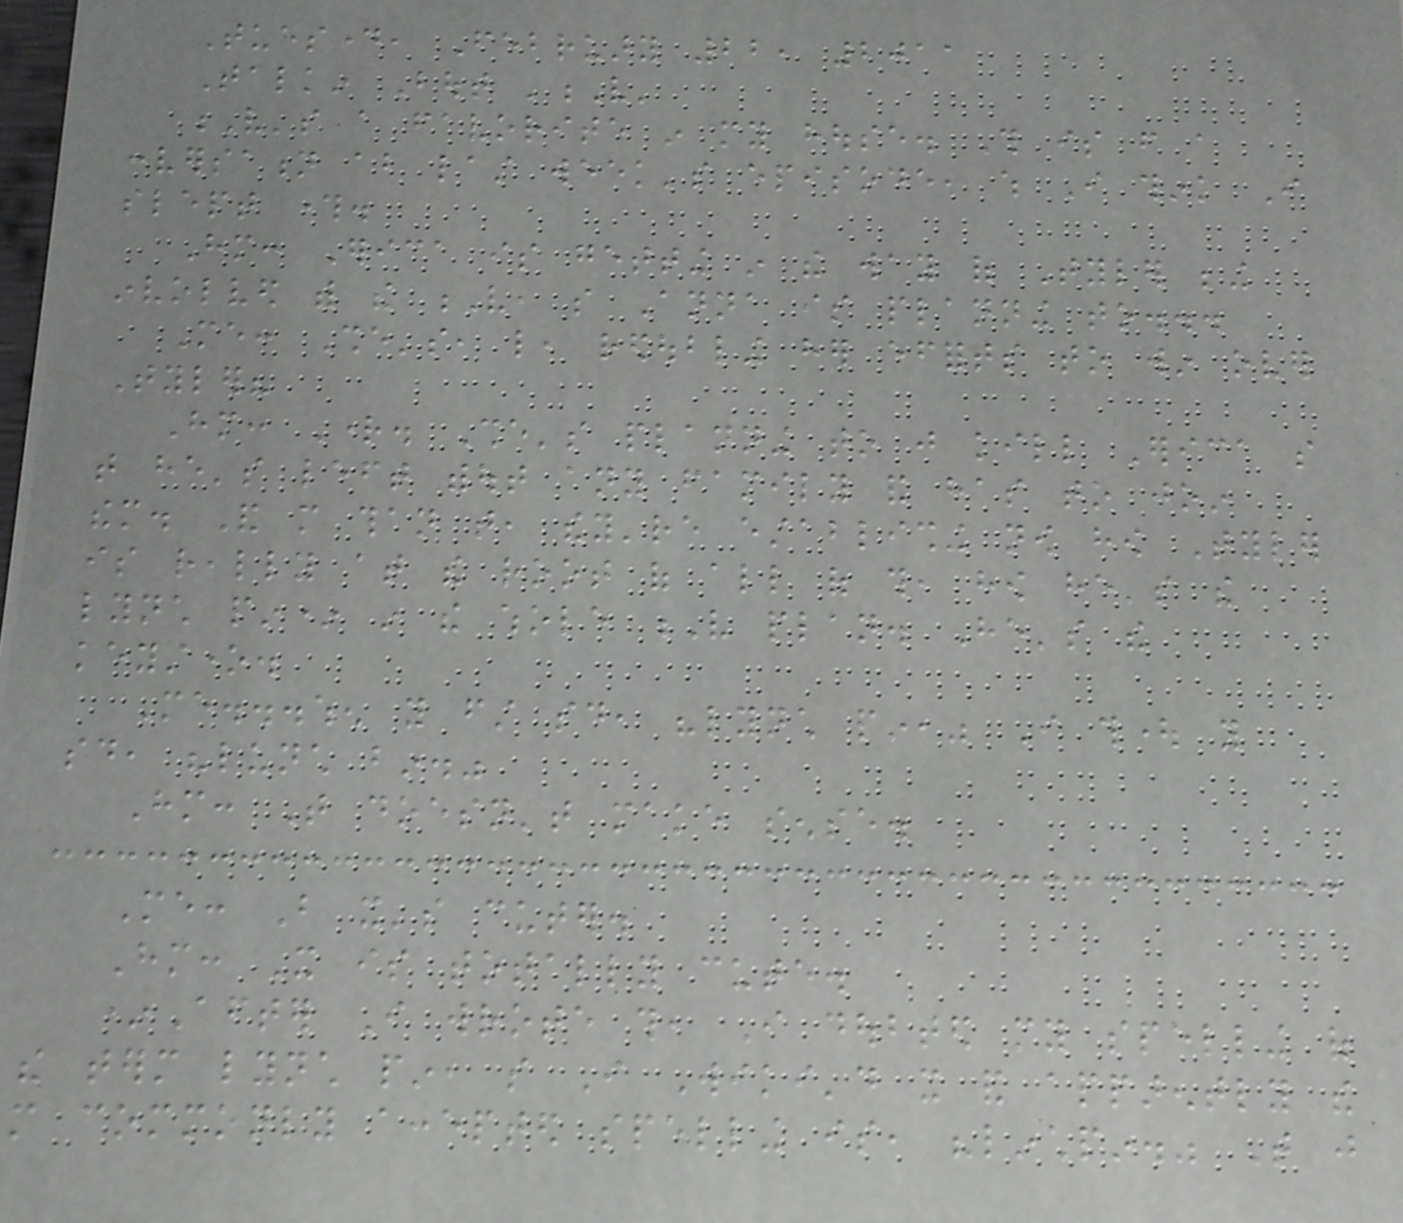Tuesday, February 22, 2011
Talkin Bout 'V'
V's a favorite in my house. This is from a
conversation about last week's episode, which I think I
slept through.
Him: Erica is getting in the way of Tyler being
involved with the V, so Anna is planning to...
Me: She's, like, redoubling her efforts to win over
Tyler?
Him: Right. She's planning to just kill Erica so
that he's left without any family and has to join
them. And more than that, they're establishing now how Tyler
is really at the root of all of this, how he's the
lynch pin* in the whole V plan. He's the
keystone.
Me...when you first said, "lynch pin," I thought you
said, "lunch bin."
Him: That doesn't make sense.
Me: But it's cuter.
Him: It is totally cute.
*After I wrote this, I doubted my spelling of
the term lynch pin, so I Wiki'd it and apparently the
more commonly accepted spelling is, "linchpin." That just
